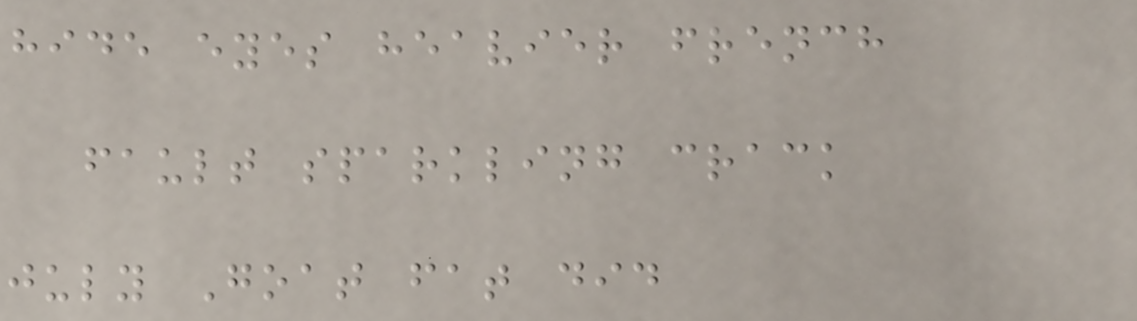hide eyes heavier french
fault sparkling crack
july Goat fat did
